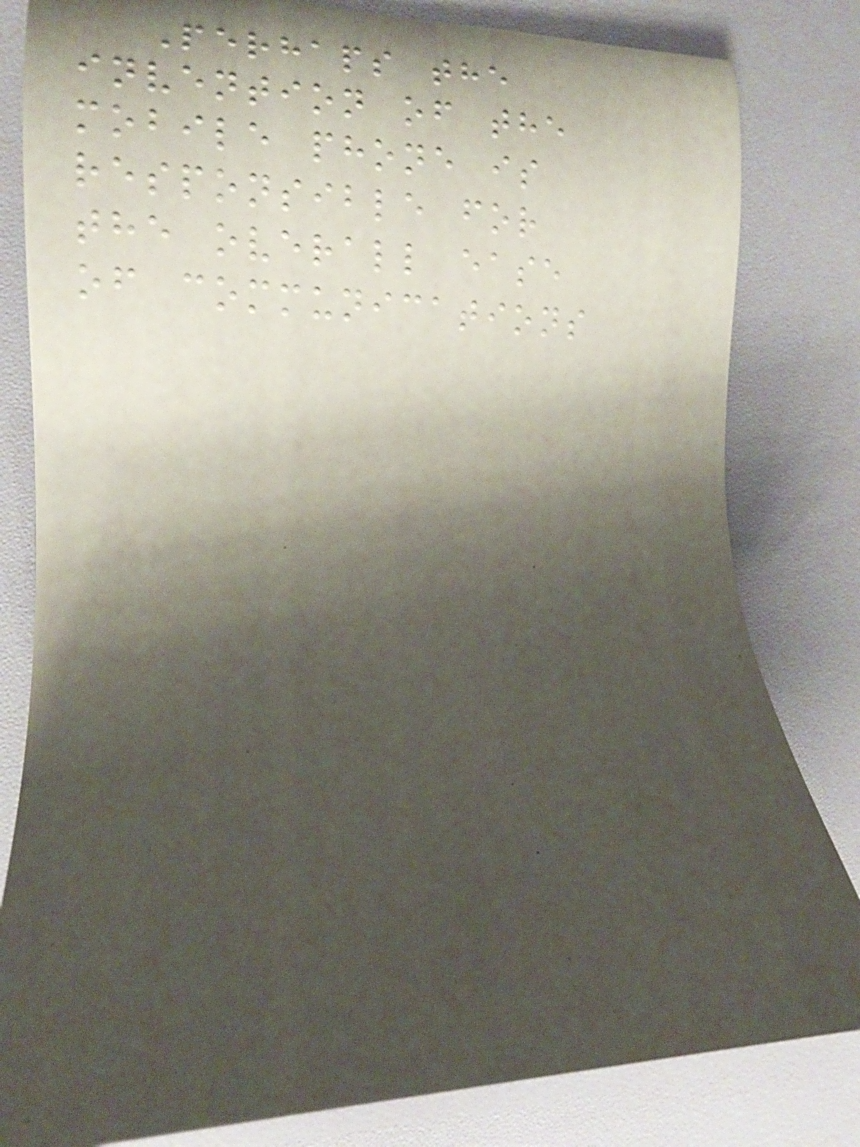Perhaps the
invention of the
mobile phone is
responsible for
the overall ease
of communications
